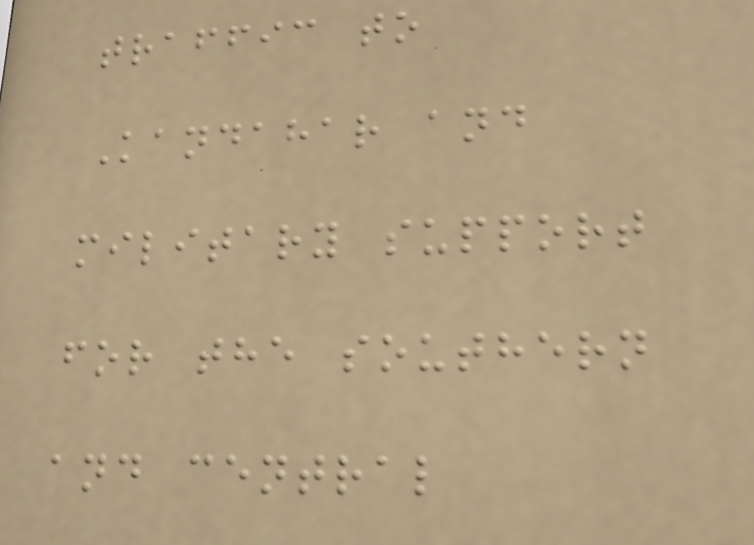traffic to
Kandahar and
military support
for the southern
and central
